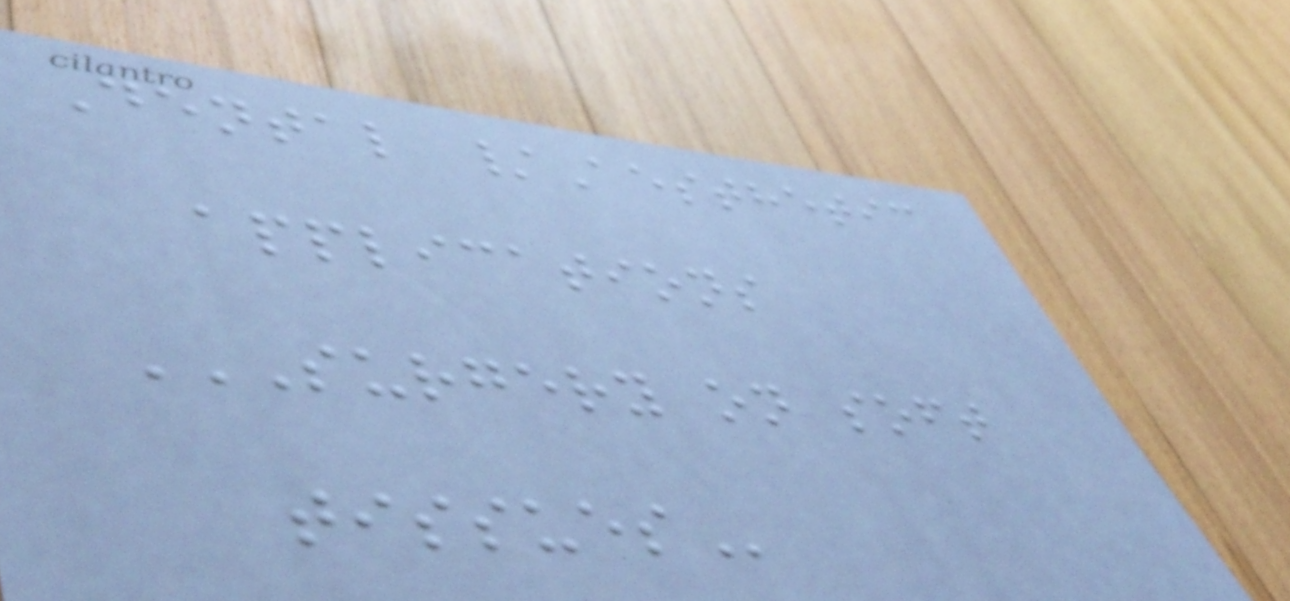Dental /Aesthetic
applications
SURGERY ON SOFT
TISSUES
